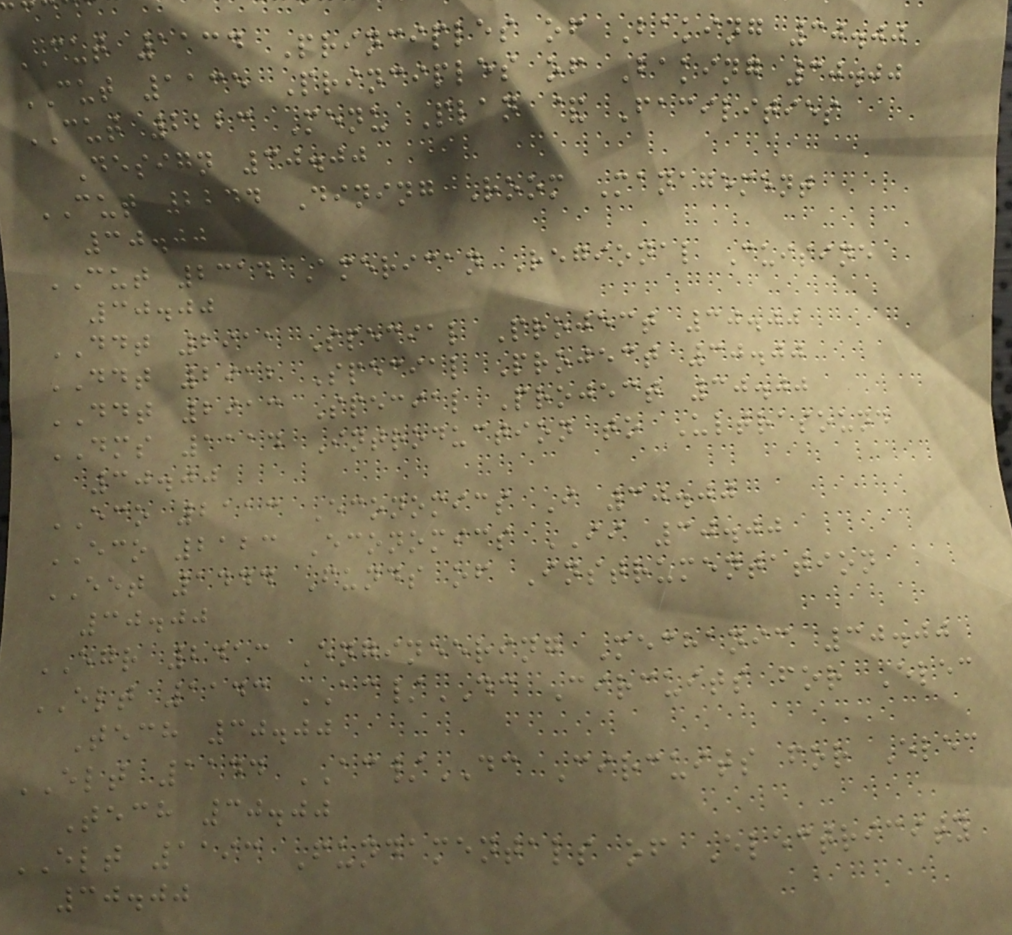CUT 1134 Principles of Baking 30.00
CUT 1135 Principles of Baking 30.00
CUT 2223 Menu Plan & Facilities
Design 30.00
CUT 2244 Dining Room Management
30.00
CUT 2314 American Regional Cuisine
30.00
DDT 2911 Special Project 30.00
DDT 2912 Special Project 30.00
DDT 2913 Special Project 30.00
DMS 1114 Introduction to Ultrasound
30.00
ECO 2113 Economics I 30.00
ECO 2123 Economics II 30.00
EET 1444 Funds of Instrumentation
30.00
EGR 2413 Engineering Mechanic 30.00
ELT 1143 AC/DC Circuits for Elec
Tech 30.00
ELT 1144 AC/DC Circuits for Elec
Tech 30.00
ELT 1193 Fundamentals of Electricity
30.00
